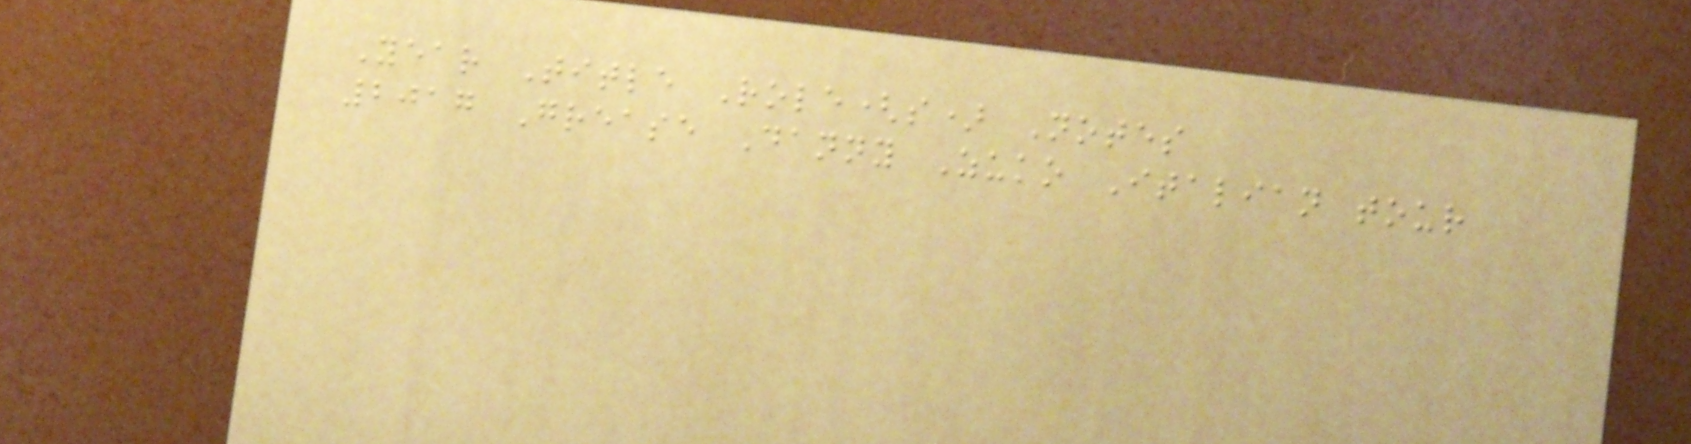Year Title Role(s) Notes
2017 Grease Danny Zuko Italian tour
